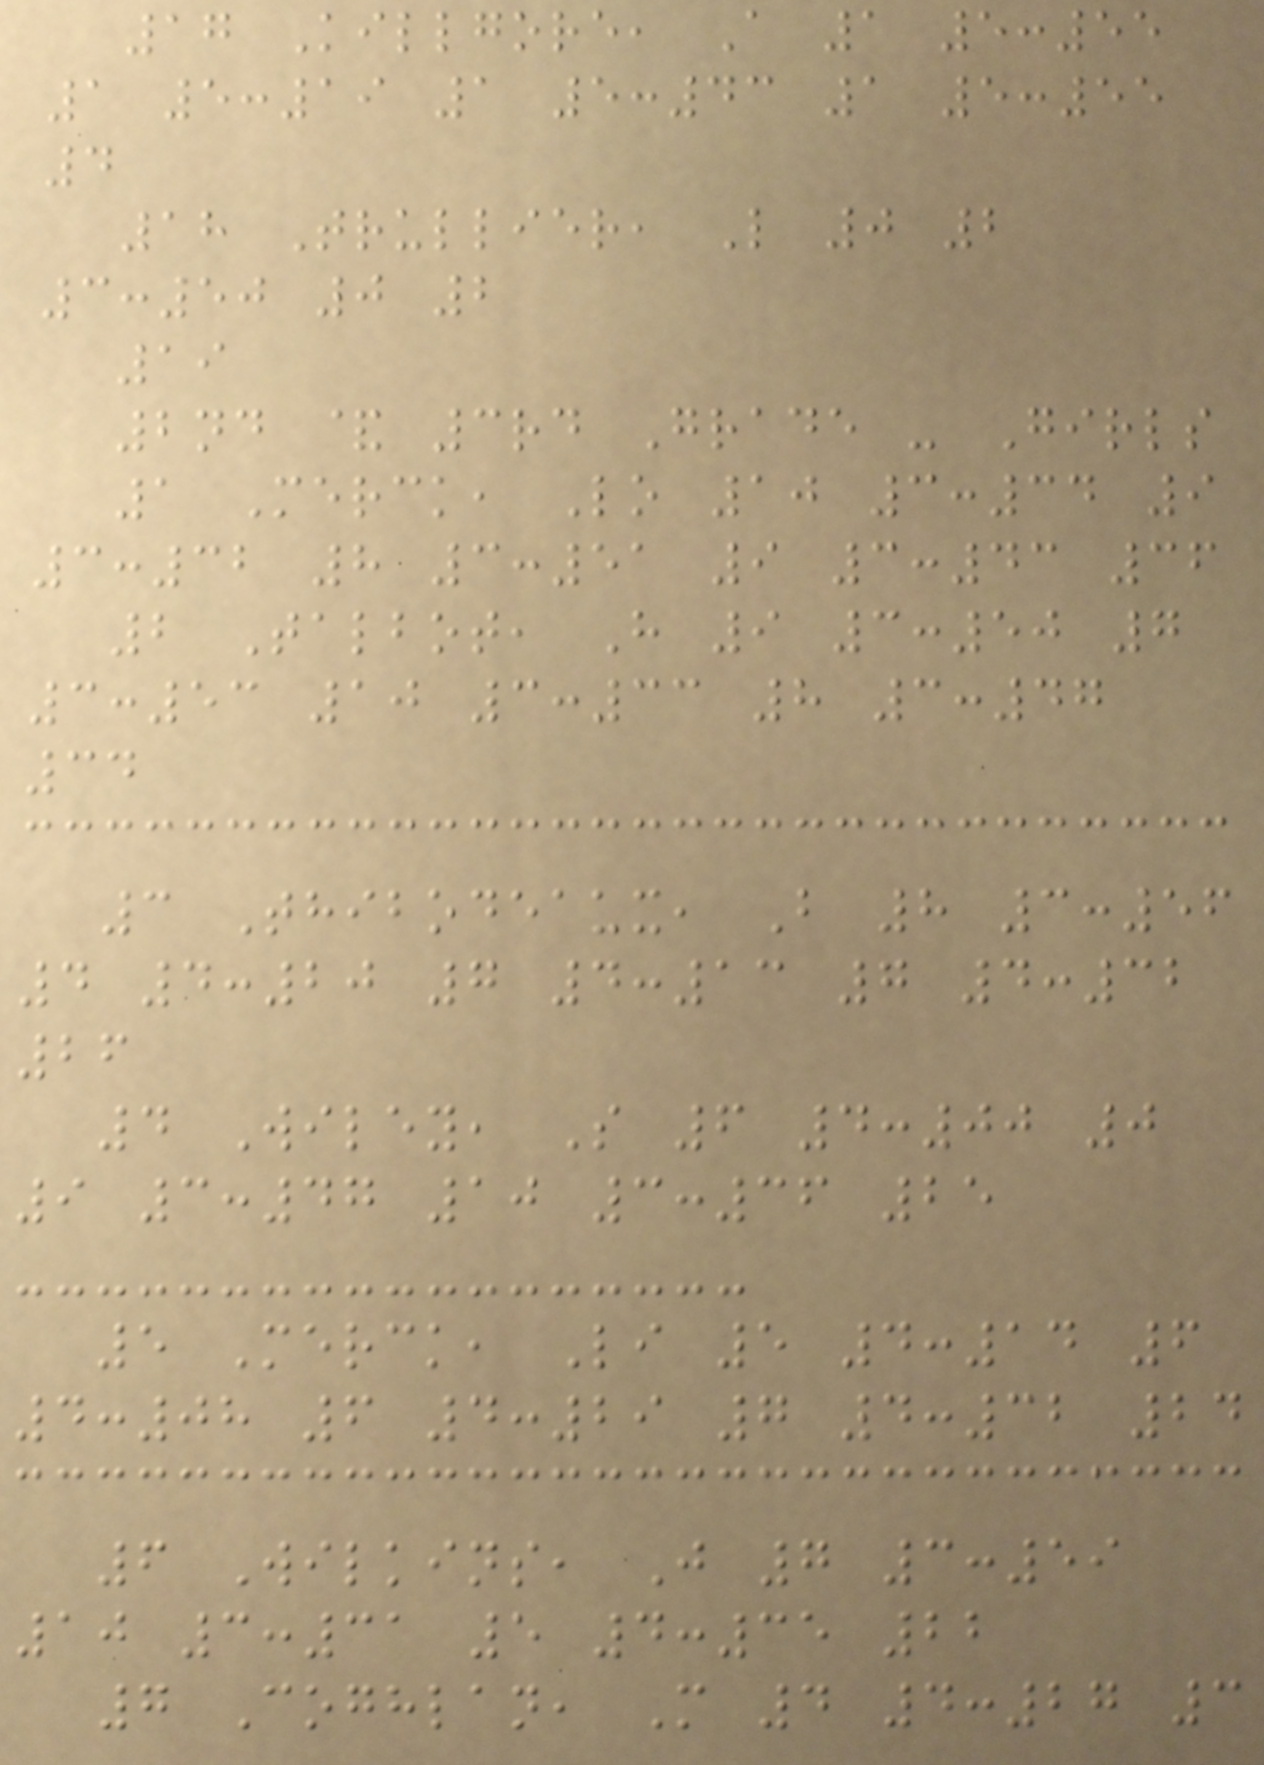17 Killgore, A 1 5:55
1 5:19 1 5:43 1 5:55
4
18 Trullier, L 0 2
3:50 0 2
19
2nd & 3rd Grade - Girls
1 Merck, Lo 10 3:34 9
3:32 8 3:51 9 3:43 36
2 Talbot, H 9 3:50 7
3:53 10 3:33 8 3:47
34
3 Thibodeaux, B 8 3:56
4 4:20 7 4:13 7 4:32
26
4 Wiley, S 6 4:00 0
9 3:47 10 3:36 25
5 Merck, Li 5 4:14 6
4:08 6 4:29 7 4:32 24
6 Wilkins, J 7 3:59
10 3:31 5 4:35 22
7 Coghlan, M 4 4:27 3
